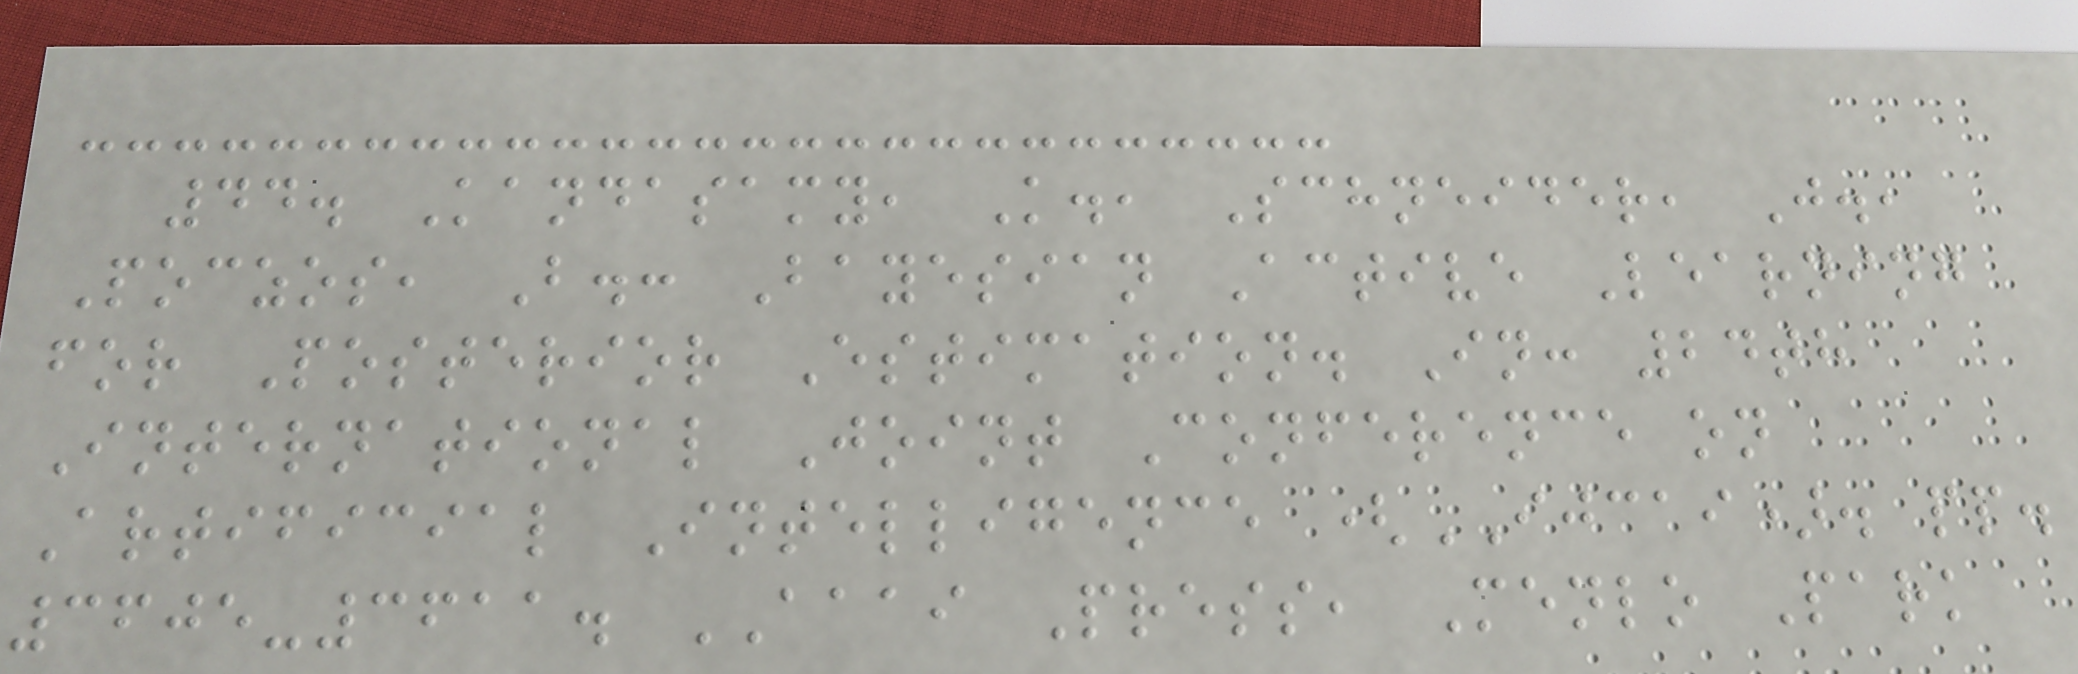44. Kandasamy, K., Schneider, J.,
Poczos, B.: Bayesian Active Learning
for Posterior Estimation. In: 24th
International Joint Conference on
Artificial Intelligence (IJCAI). pp.
3605-3611. AAAI Press, Menlo Park
